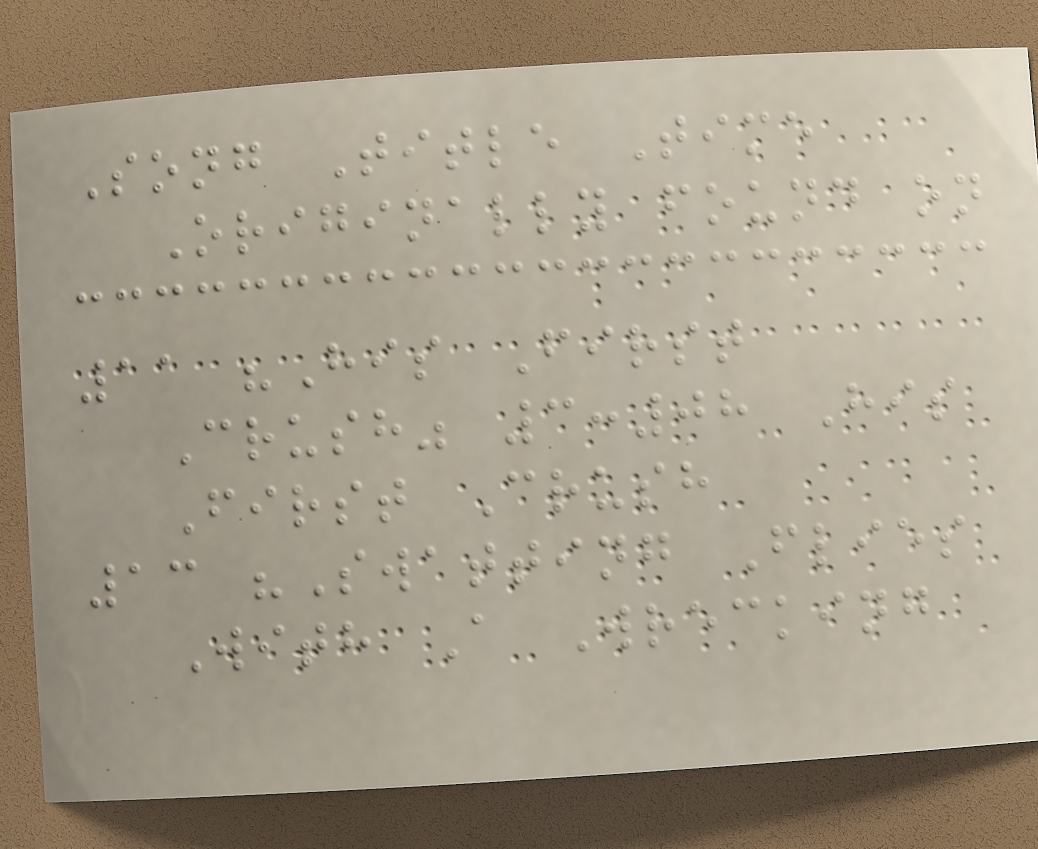Song Title Time
Originally found on
11 "His First
Crush" 3:08 His
First Crush
13 "Swatting Flies
With A Wrecking
